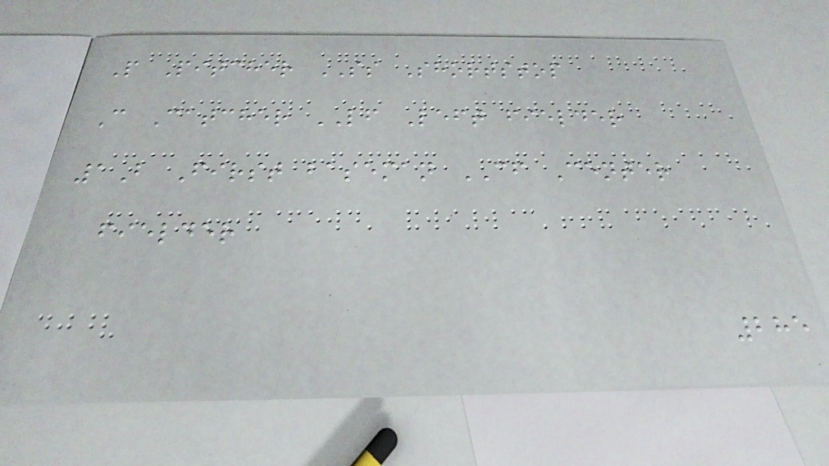P Pitcher SS Shortstop
C Catcher LF Left fielder
1B First baseman CF Center
fielder
285
